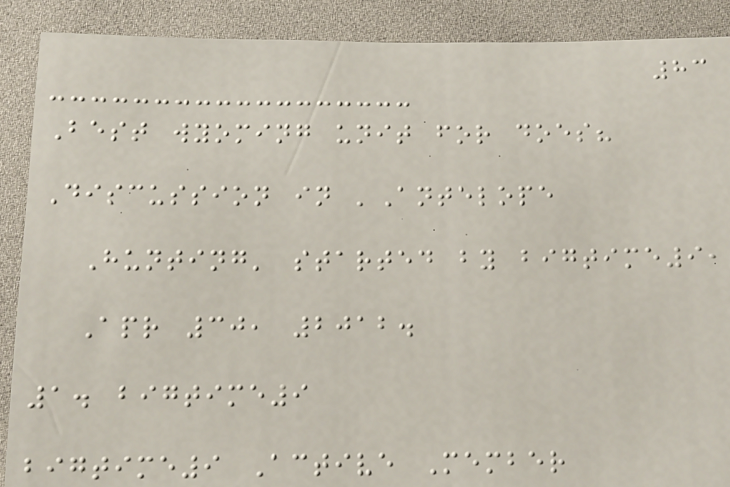83
Best wyoming unit for does?
Discussion in 'Antelope
Hunting' started by bigtime9,
Apr 30, 2012.
1. bigtime9
bigtime9 Active Member
